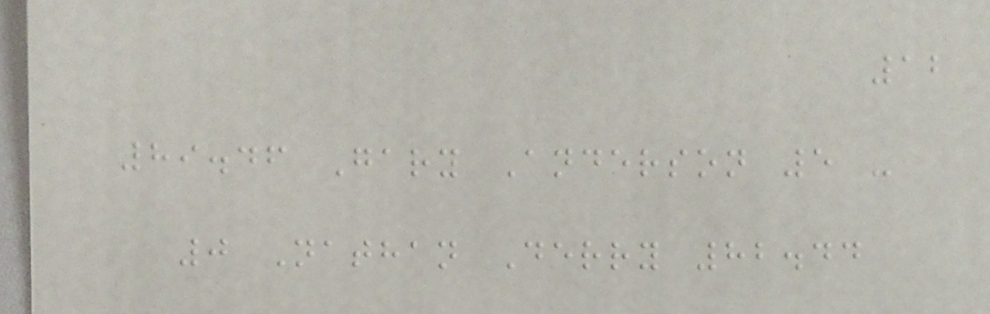12
89.46 Gary Anderson 5 -
0 Nathan Derry 82.44
